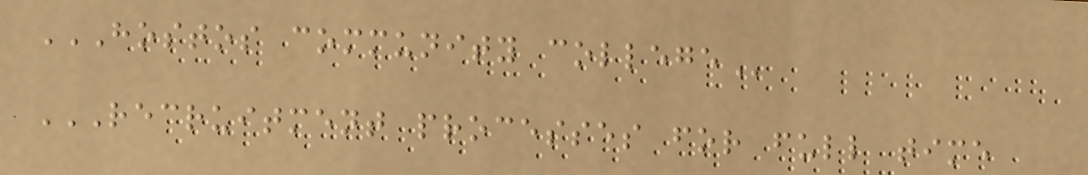HOSTOS COMMUNITY COLLEGE
RECRUITMENT PROCESSES FOR FULL TIME
